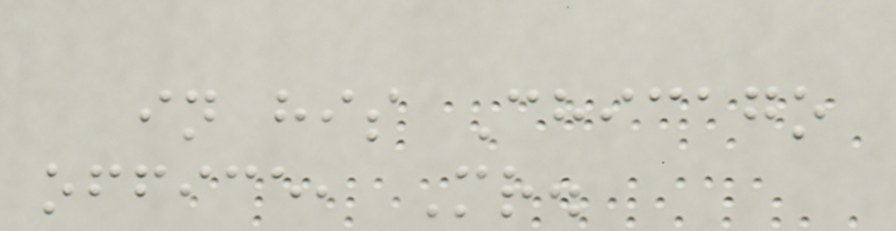in his Chicago
office, Mr.
